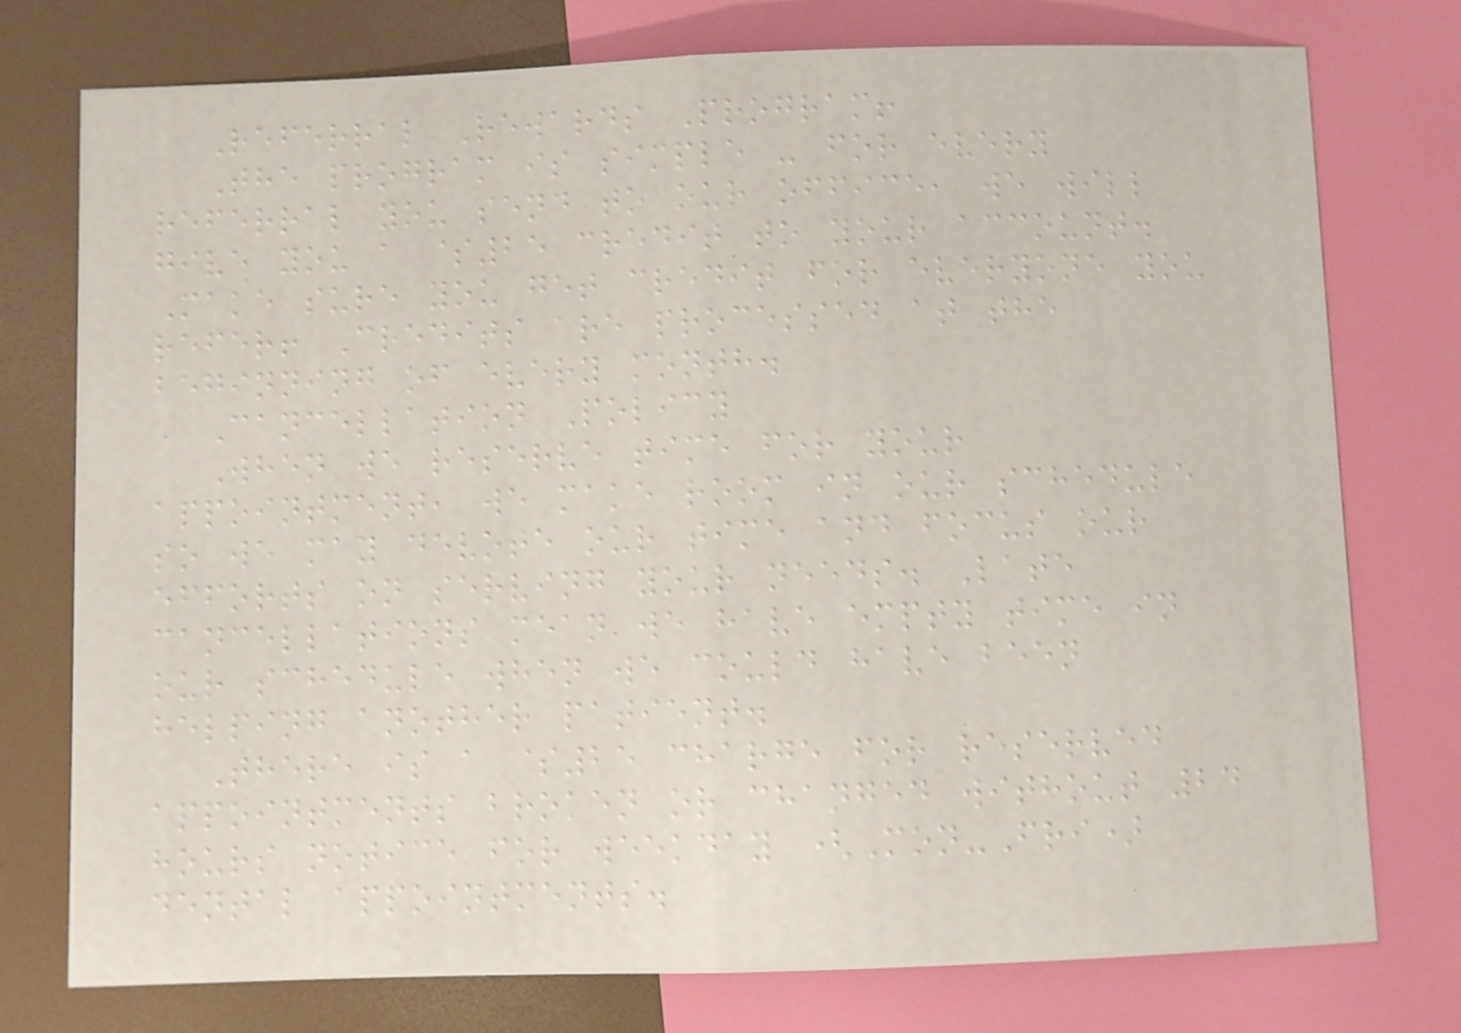Referral Rewards Program!
The program is simple - for every
referral you send to our office, we will
give you a $25 credit to your account.
Make sure you get credit for everyone you
refer! Credits are processed at the
beginning of every month.
Cancellation Policy
When we reserve time for your
appointment, we make room in our schedule
so we may devote our time and focus our
efforts on serving your needs. Late
cancellations mean we have empty time in
our schedule when we could have been
helping another patient.
There is a $25 charge for reserved
appointments broken or changed without 24
hours notice for weekday (Mon-Fri)
dental appointments.
